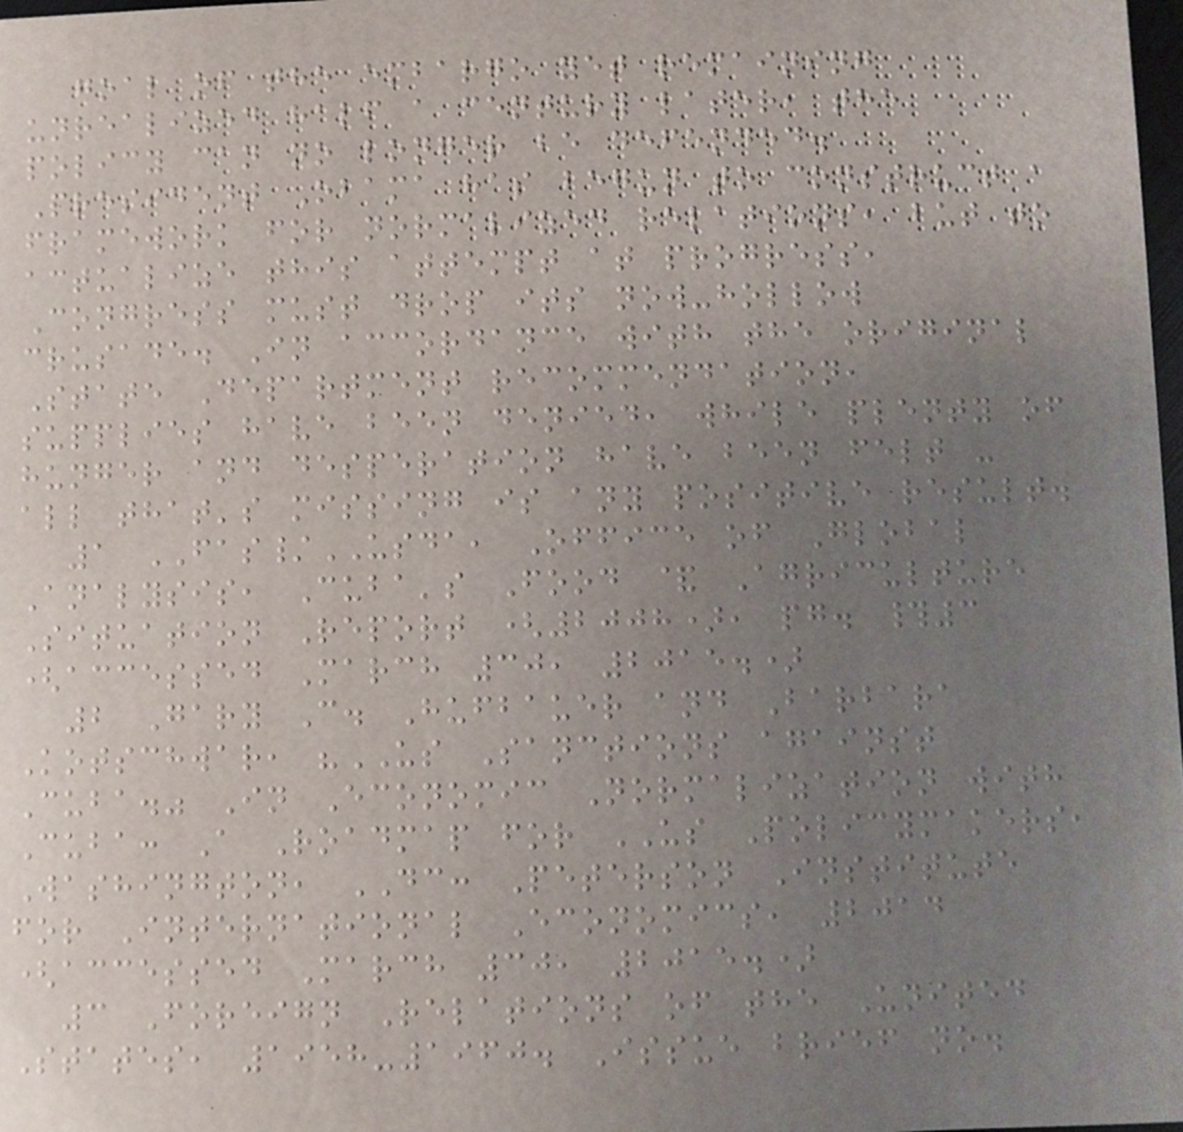goal of the embargo yet remaining
unrealized half a century later, the
policy can no longer be defended.
President Obama has begun to construct a
framework for normalized relations, but to
actualize this attempt at progress,
Congress must drop its now-hollow
crusade. In accordance with the original
State Department recommendation,
supplies have been denied, while plenty of
hunger and desperation have been felt -
all that's missing is any positive result.
1 FAS/USDA, Office of Global
Analysis, Cuba's Food & Agriculture
Situation Report (2008), pg. #3
(accessed March 30, 2015.)
2 Gary C. Hufbauer and Barbara
Kotschwar, "US Sanctions against
Cuba." In Economic Normalization with
Cuba: A Roadmap for US Policymakers,
Washington, DC: Peterson Institute
for International Economics, 2014
(accessed March 30, 2015.)
3 Foreign Relations of the United
States, 1958-1960. Issue brief no.
